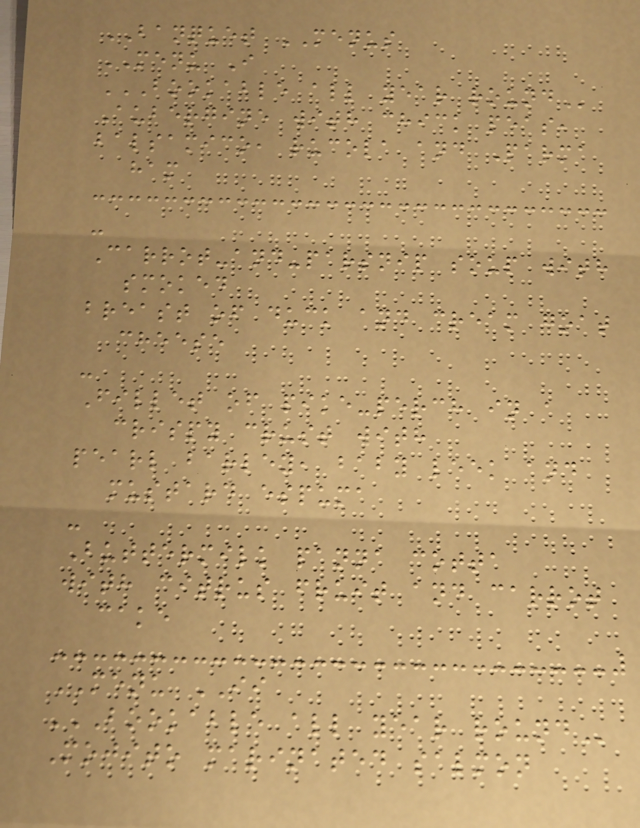BANQUET MENUS
MENU I
BOOKABLE ALL YEAR ROUND
Aubergine with chick peas,
balsamico, rucola and Parma
ham
-
Carrot-and-parsnip soup with
smoked
breast of duck and cream goat
cheese
-
Fillet of pike-perch in a
crispy crust with
pearl barley, baby leek and
mustard espuma
-
Buttermilk panna cotta
with citrus fruit and carrot
cake
MENU II
BOOKABLE ALL YEAR ROUND
Mojito marinated salmon
